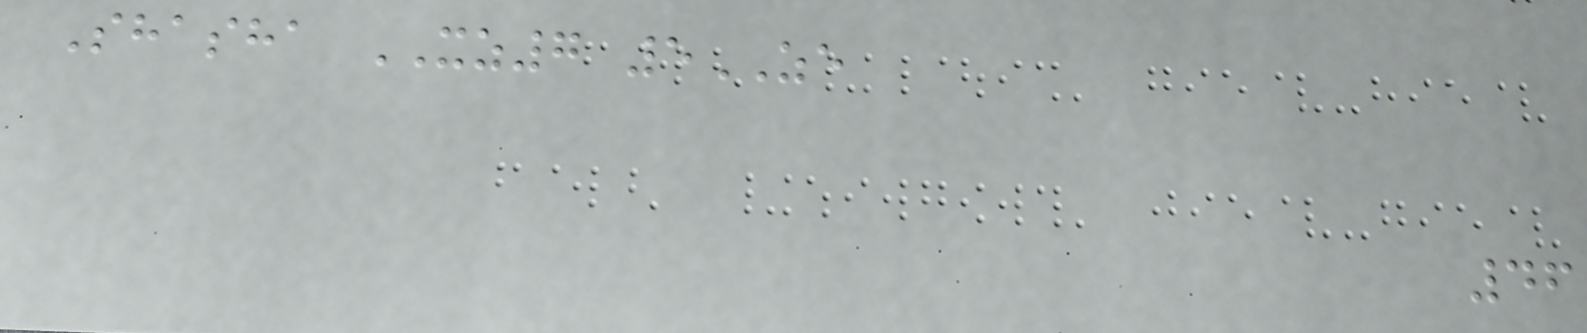Shasha XZ7 5ZE
46
